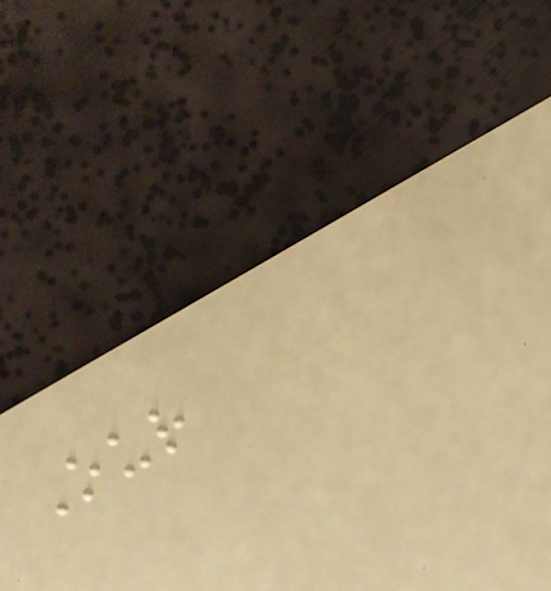Our
